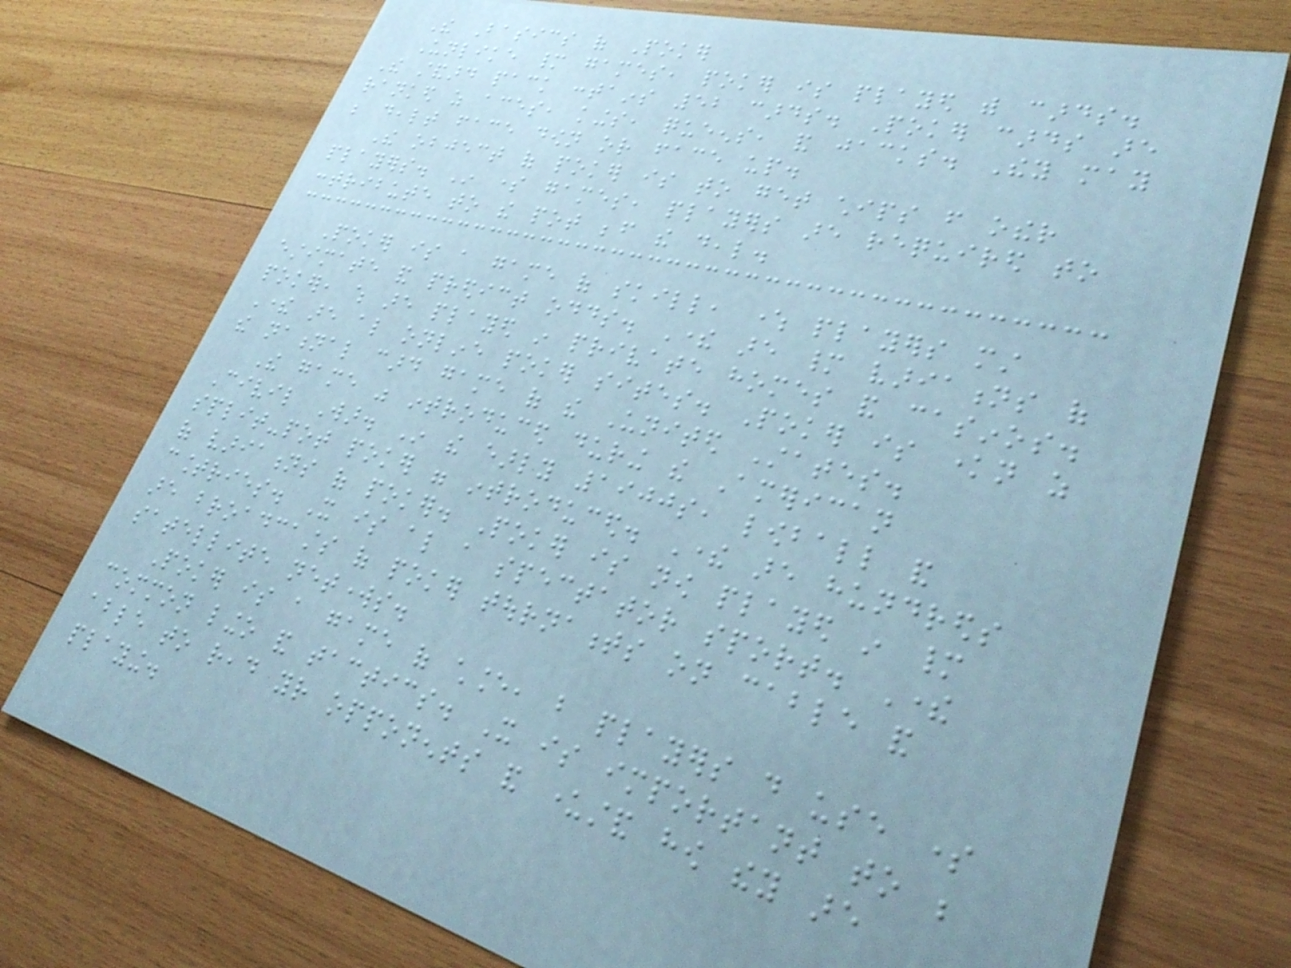The Basics of Poker
Unlike many games, poker is played with cards.
The standard pack contains 52 cards. Poker cards are
ranked as aces, kings, queens, and jacks. They may
be dealt face down or face up.
The object of poker is to get chips from other
players. In some games, players are required to
contribute to the pot before the deal.
Poker is a game of skill, where players must
estimate and predict odds. There are many variations of
poker, which are played in private homes and casinos.
There are also online poker sites. Poker is known as
the national card game of the United States.
The game was introduced during the American
Civil War. In the early 1900s, lowball and
split-pot poker were introduced. There are hundreds
of variations of poker. Poker is now played in many
countries. It is also a spectator sport. There
are broadcasts of poker tournaments on cable and
satellite networks.
Poker is a game of chance, but players do use some
common lingo and tactics. It is important to be
able to read your opponents and understand how they are
playing.
